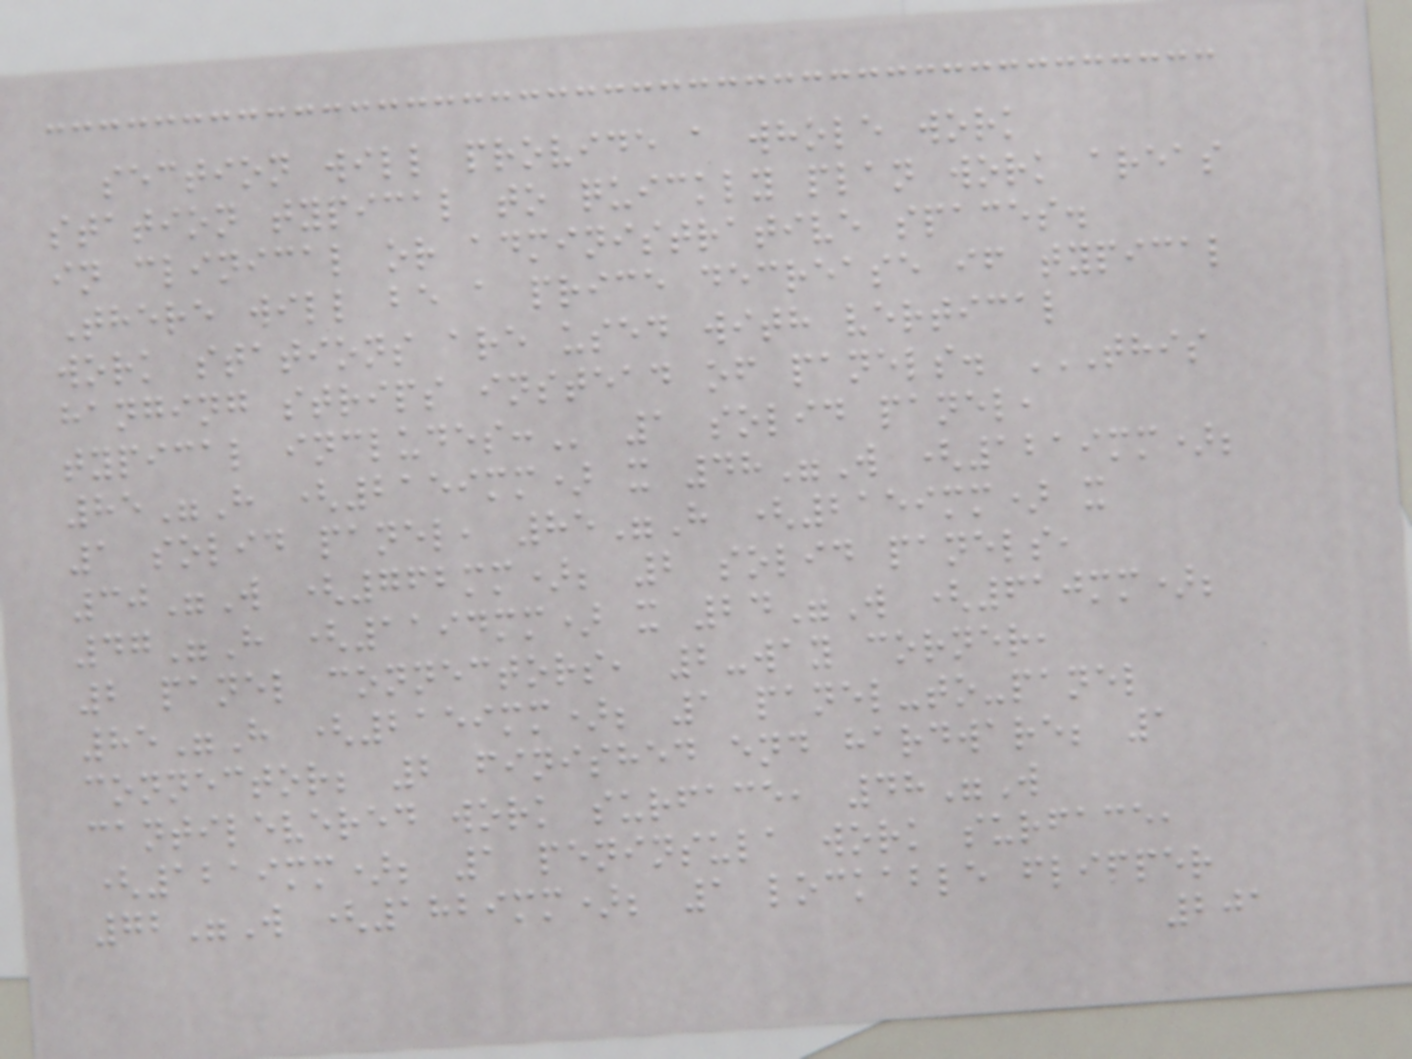section will provide a whole work
station typical to quickly plan work areas
in clinical or administrative spaces.
There will be a price decrease if typical
work stations are used with vertical
hanging strips instead of panels. THIS
TYPICAL INCLUDES: 1 solid panel,
85"H (2159mm) x 48"W (1219mm);
1 solid panel, 85"H (2159mm) x
30"W (762mm); 2 solid panels,
47"H (1194mm) x 24"W (610mm);
2 panel connectors, 2-way corner,
85"H (2159mm); 1 panel-to-panel
connector; 2 finished end hardware; 1
cantilevered work surface, 48"W
(1219mm); 1 peninsula work surface,
72"W (1829mm); 1 lockable flipper
201
